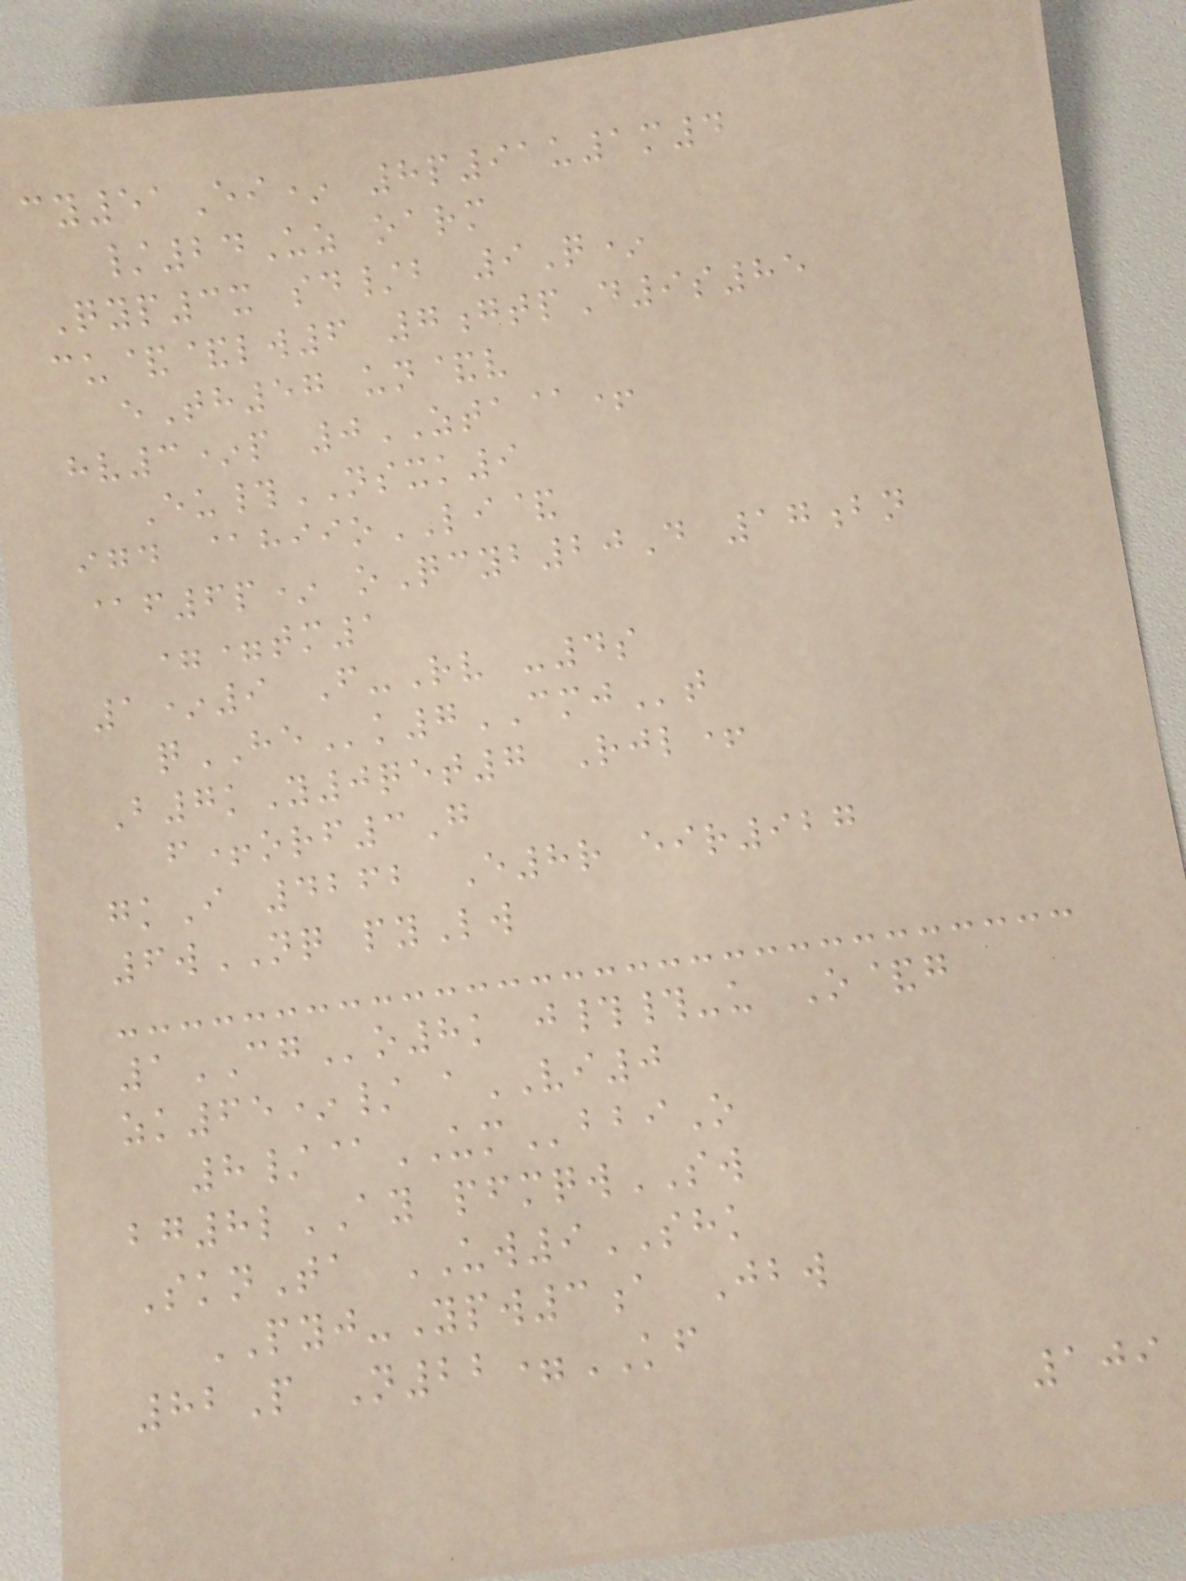cy51Ei* 8p91u1m4
/24Uz oarm
Qyp3x sd/b 9Q*
cu&&lw6 7gtpD9s85
eTh57 un&v
hv3*p 0ZTA@+
Eu#NSXK9
igd @hiioLI&
@f6p* oQcyb20D 17bn
==tm1
1*9 F-Rv -4s
qHEk7CMJt
B7kY0qet7 Rjl+
f+orf3G
gkI 4262 E8r eir927
6wNQ pyLw
1CGo8k j##-u O&g
zk65*/ aVI0
8/@UMbbiO
bg8lAY pfmqwSW
SknTa UW9SHK
PYJ-Ypw3a Jbw
82P N22=KF
109
